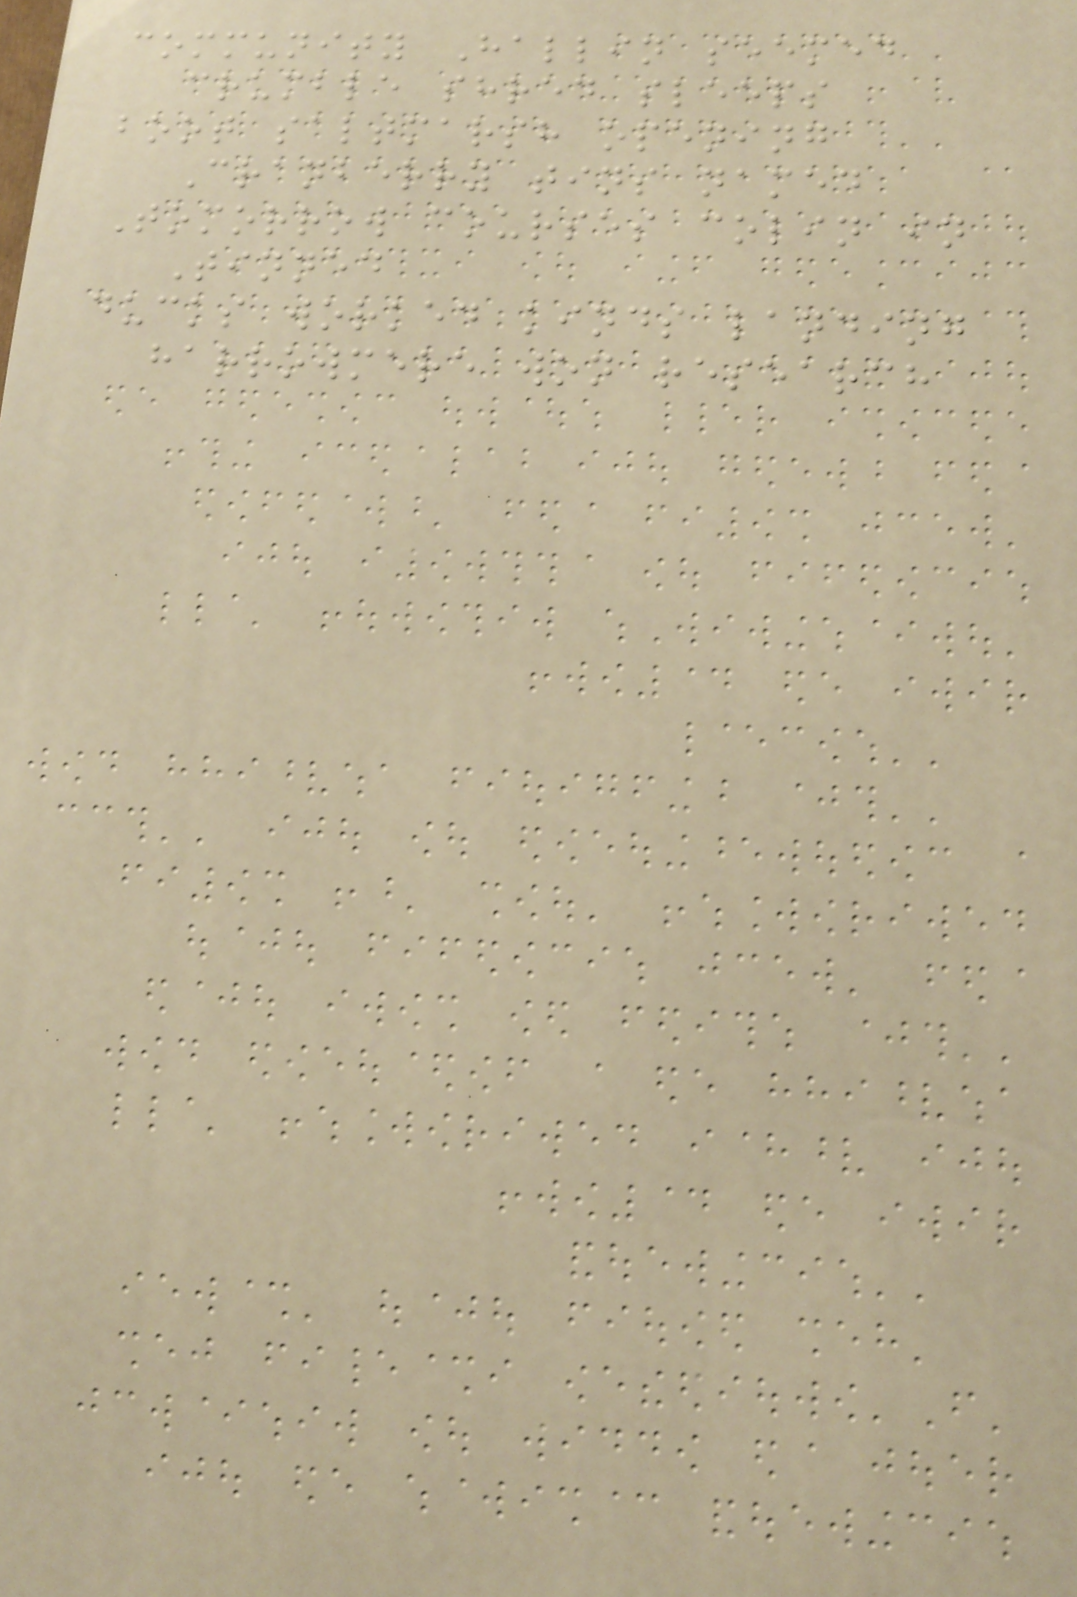community Hallin seemed
crumble shred sleeps
boot saltmarsh opening
Cranberry tins named
Tomorrow courses colin in
Tinned
ducks worked kinds landing
harrowmere won research
